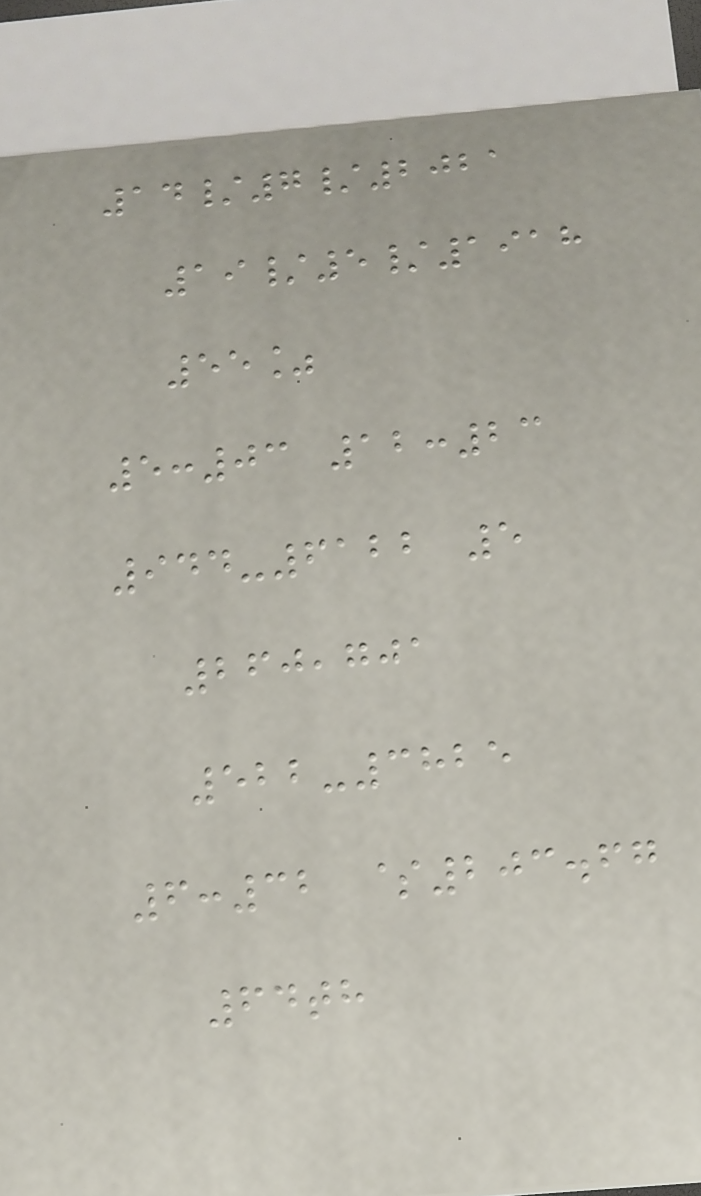14/7/2021
19/5/1918
55%
5:03 12:23
944-6122 5
260,701
522-3825
6:32 $203.67
64th
